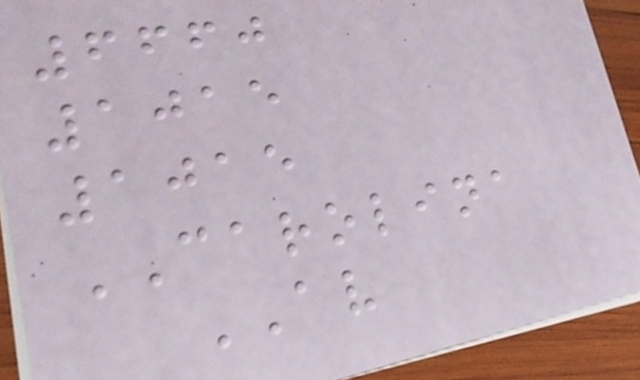6660
1015
1015
CAROLINA
AV
